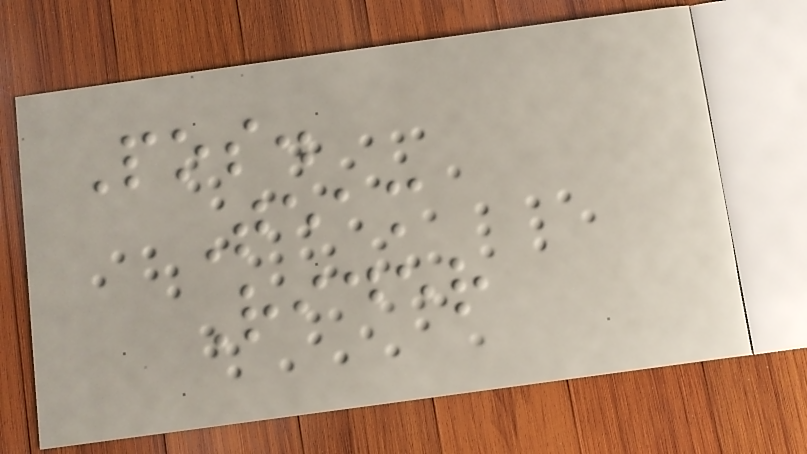Pos.
Team
Rider
